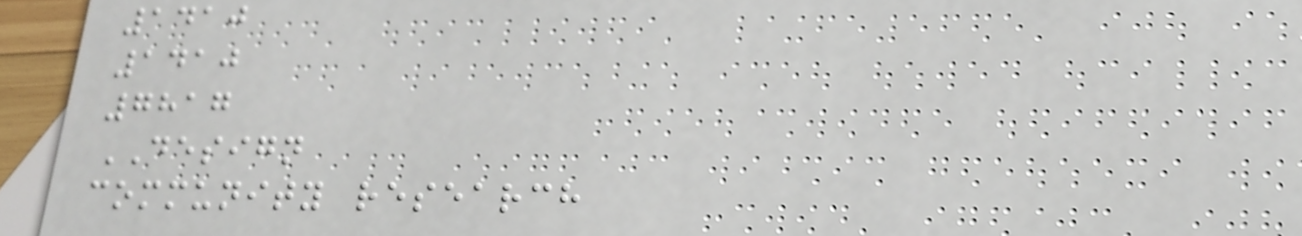1410
1410
7817
DESIGN
community research
